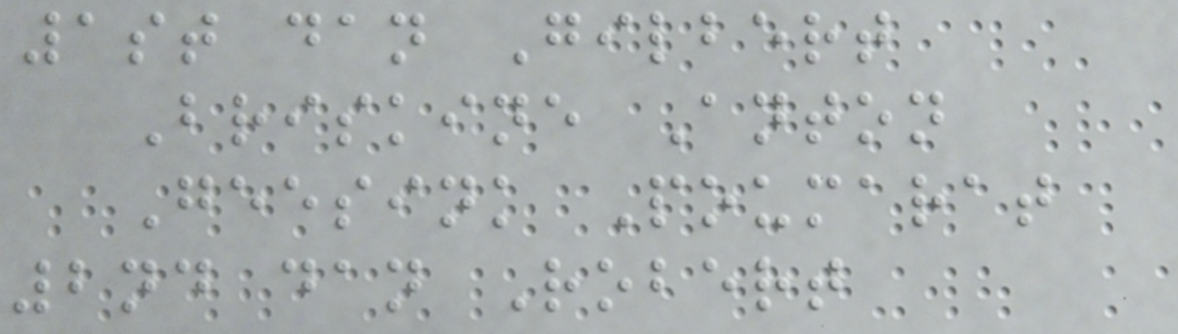1st dan Gilbert
Briskine Anton
Geesink Poumarat
2nd dan Robert
